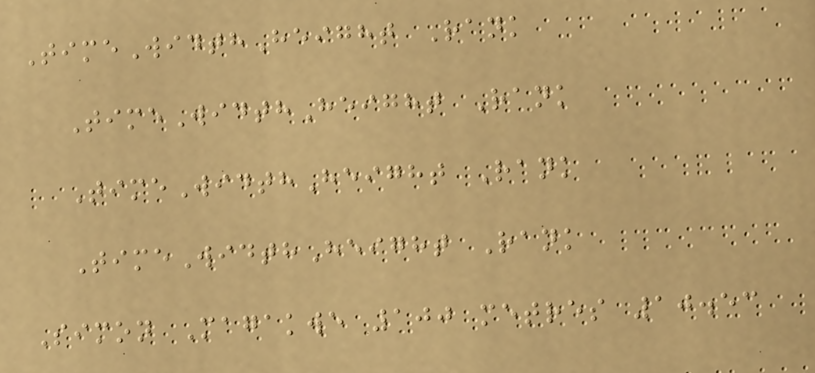TimeWidthHeight Rank
TimeWidthHeight Rank
TimeWidthHeight Rank
TimeWidthHeight Rank
Simon Magakwe 100 metres 10.53
